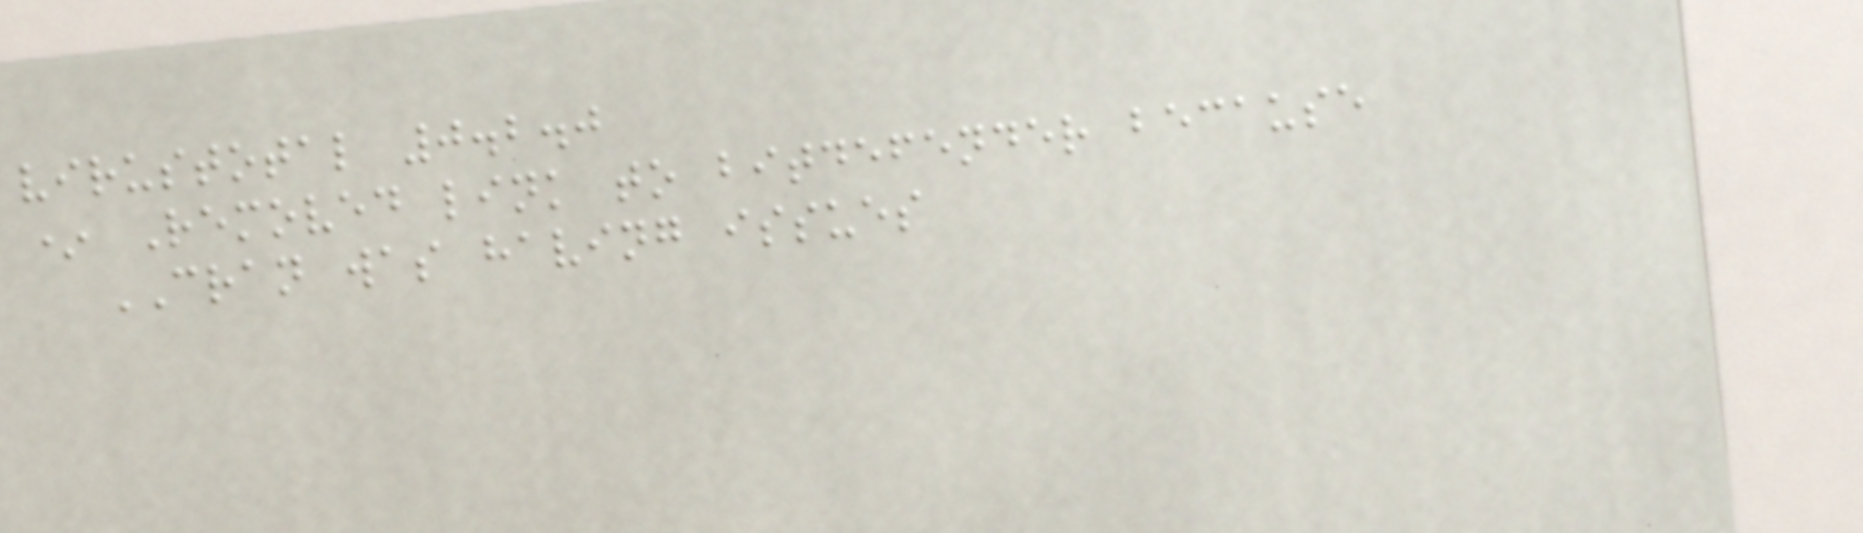virustotal 0.2.0
* Removed link to bitdefender because
CRAN was having issues
